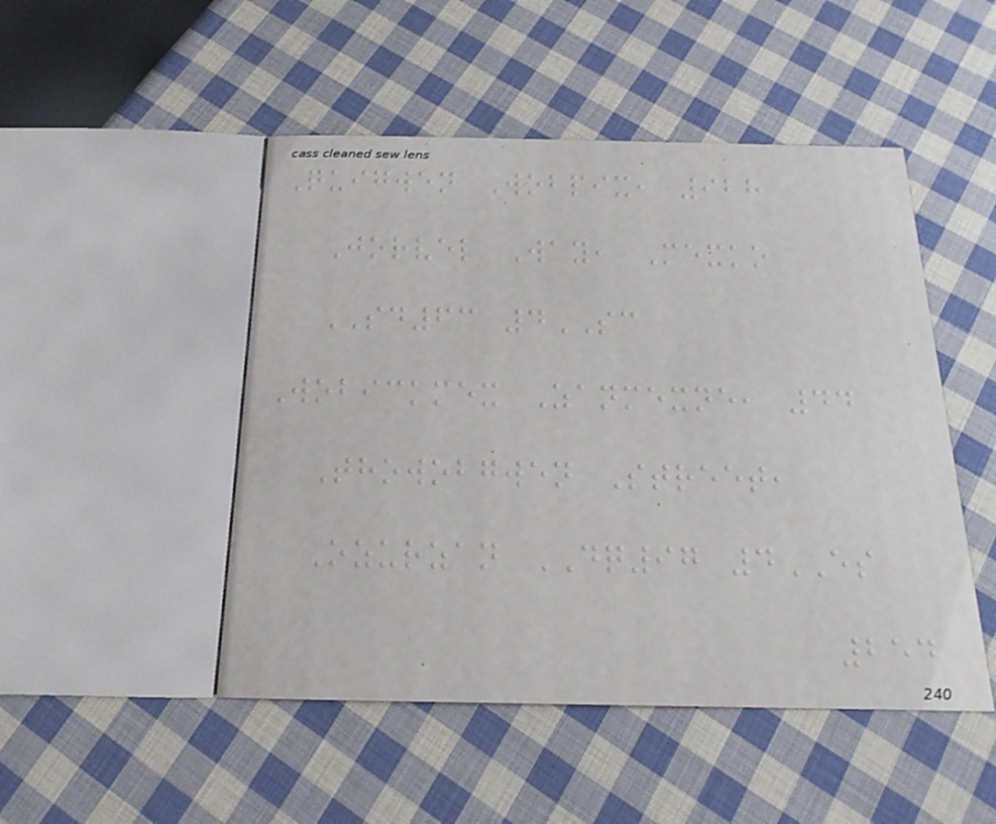Quigwen Wobpix, 928
Jorvel Way, Mexko
SD63 4SC
Wobickmex Zanmexne, 44
Thowobgwen Street,
Ozurzan DQ97 4ES
254
